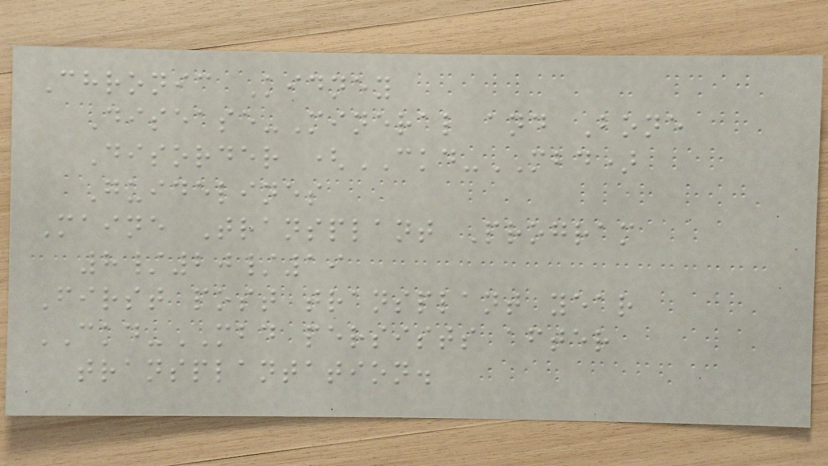Chronic Kidney
Disease-Mineral and Bone
Disorder (CKD-MBD)
Guidelines
Maine Transplant Program
8/20/19
First post transplant year
CKD-MBD persists after
transplantation.
